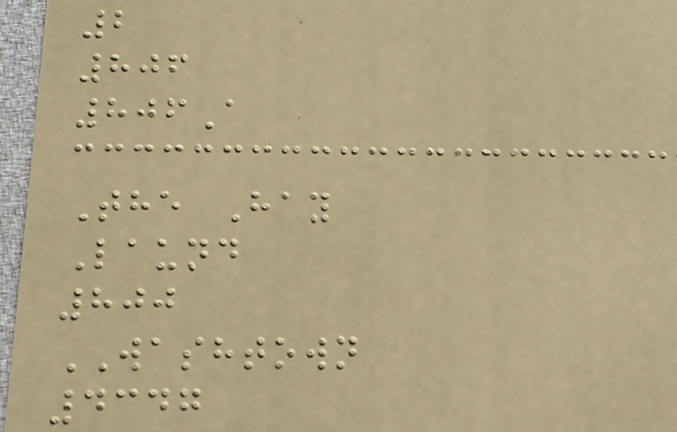2
806
806A
The Hay
Laund
800
WASHTOWN
4347
